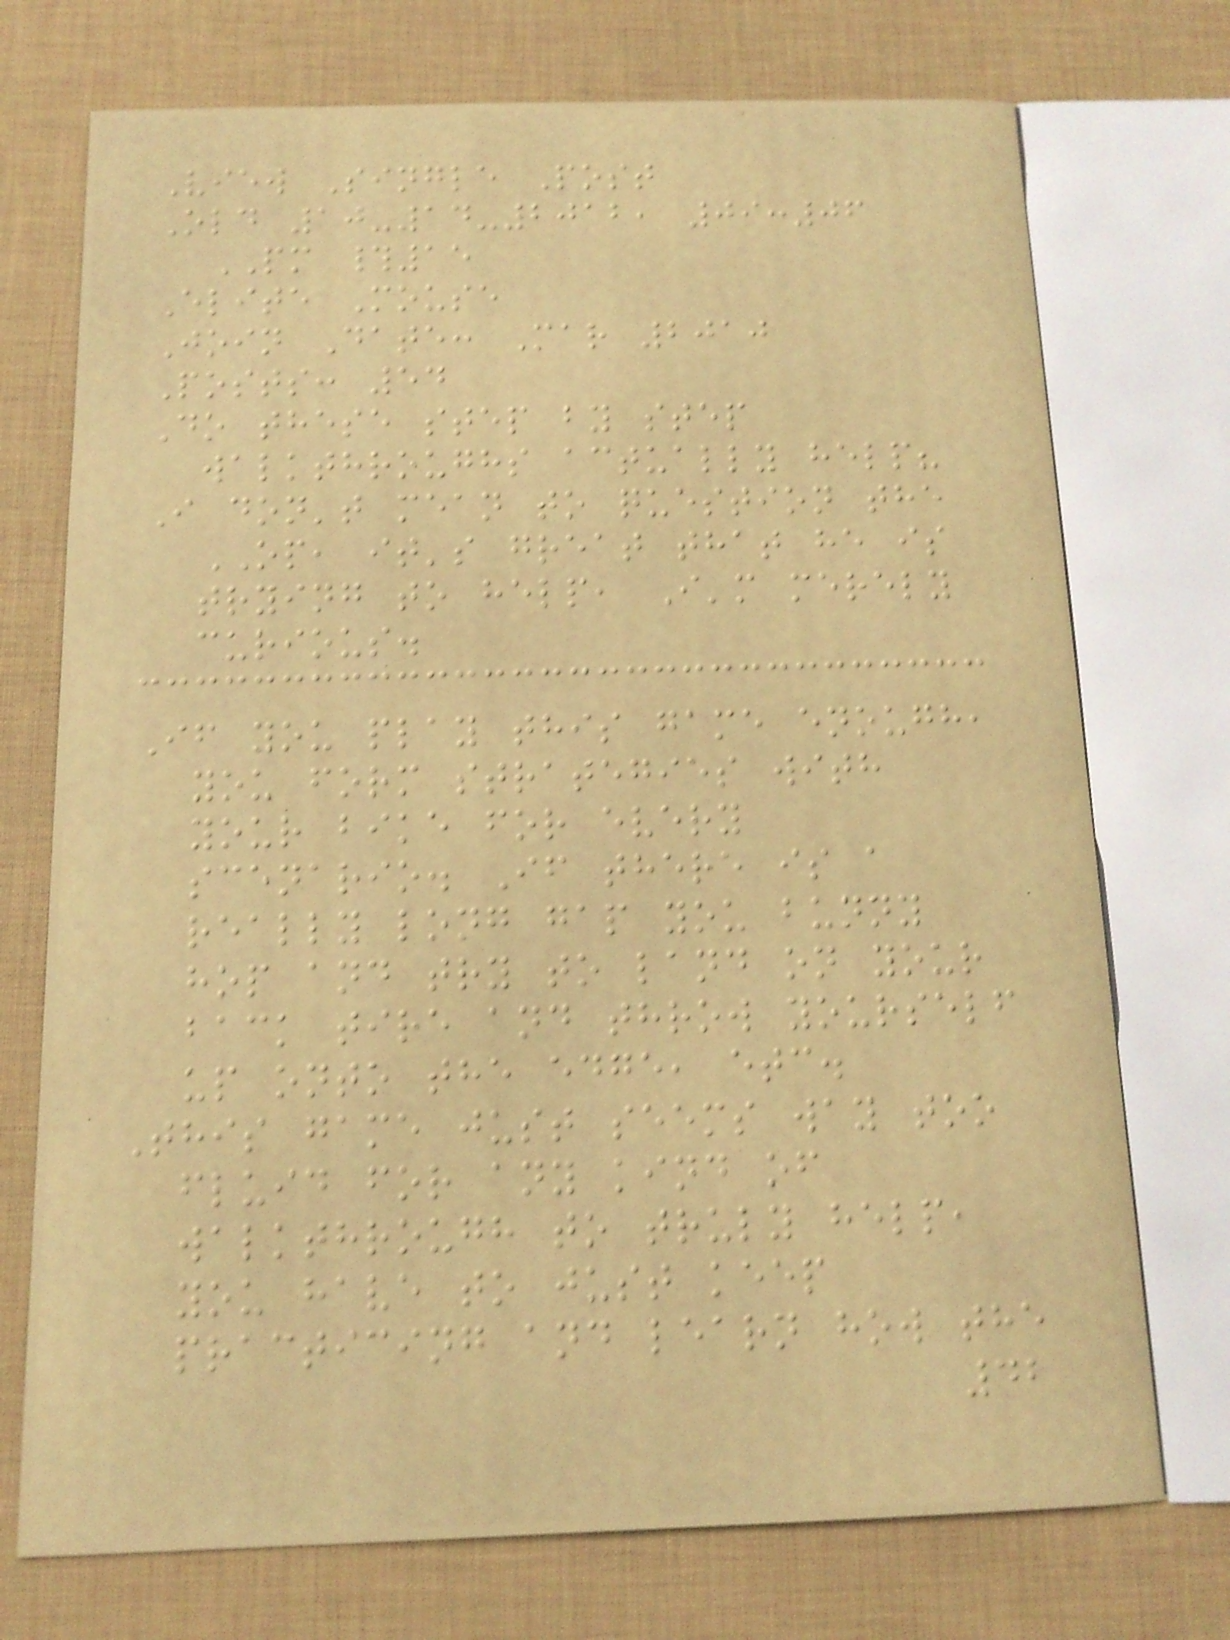View Single Post
Old 10-14-2012, 09:06
PM #15
Elite Mouse
Join Date: Mar 2010
Posts: 54
Do these step by step
walkthroughs actually help?
I don't mean to question the
OP, it's great that he is
trying to help, I'm merely
curious.
If you play this game enough,
you form strategies with
your bike for every
scenario. If there is a
really long gap you bunny
hop and try to land on your
back tire and throw yourself
up onto the edge, etc.
This game just seems way too
fluid for any kind of
walkthrough to truly help,
you have to just keep
practicing and learn how the
42
